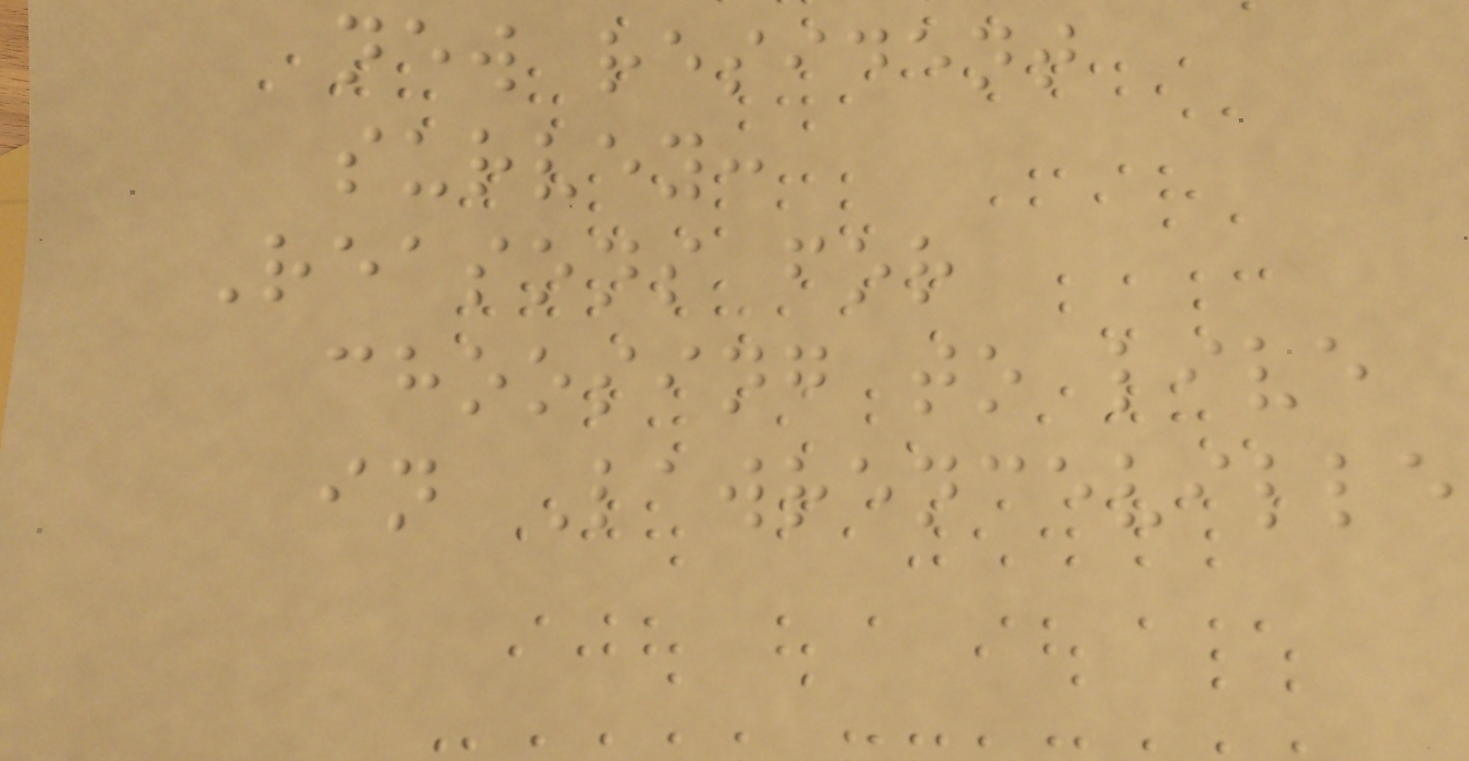new resident
survey:
Reasons for
choosing to live
in Lawrenceville
